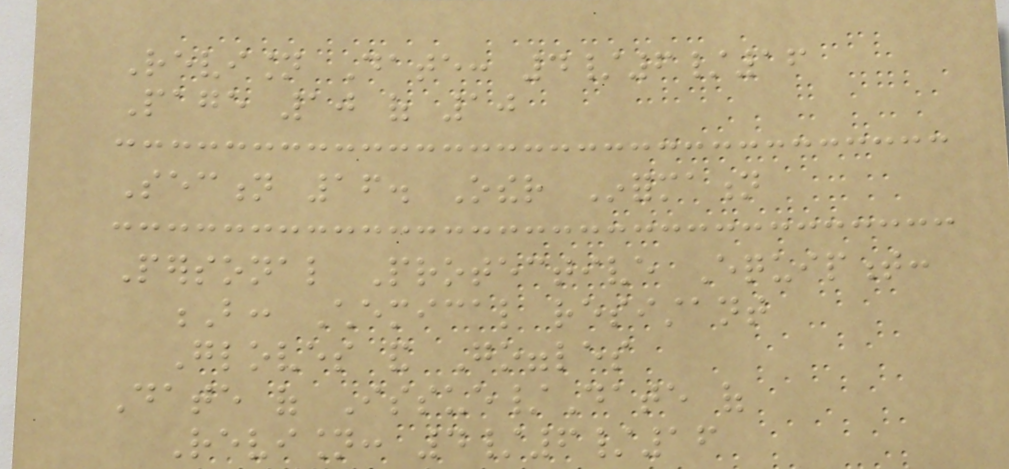Revision Date: 4/6/16
Page 10 of 10
Section 16. Other Information
Personal Protective Equipment:
B: Chemical resistant
Gloves and Goggles
Date of Issue/Date of
Revision: 4/6/16
